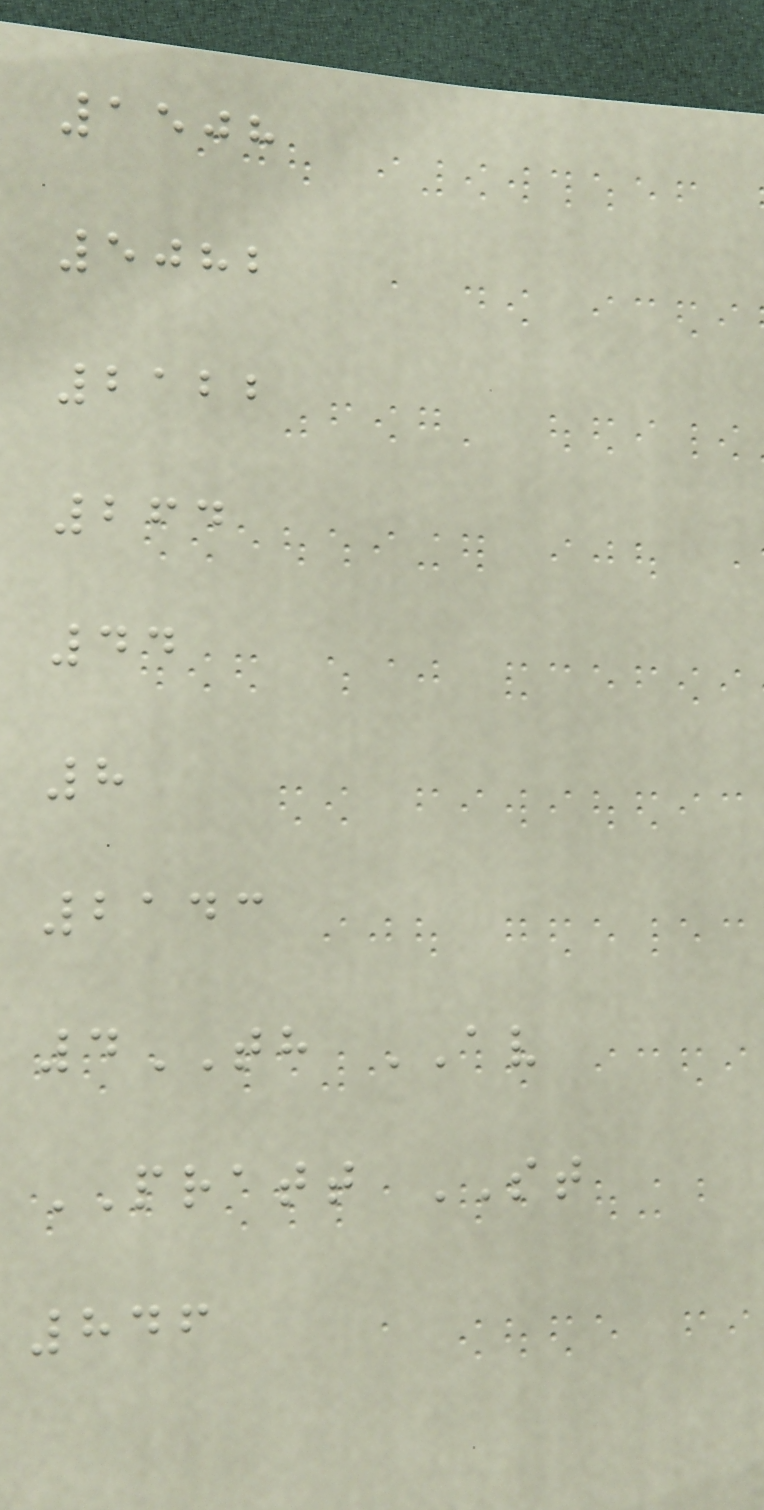1508
5082
2122
264
44
8
2143
4TH AV
PRATT ST
846
